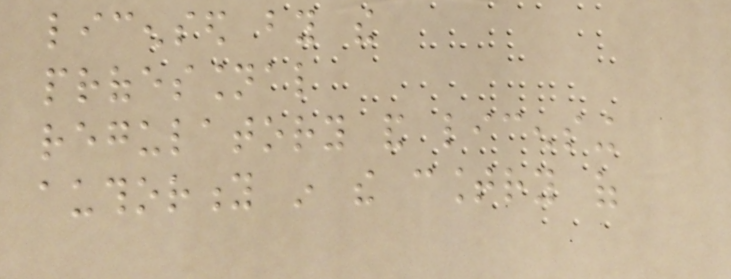licensed by the
professional
regulatory and licensing
authority in the country of
